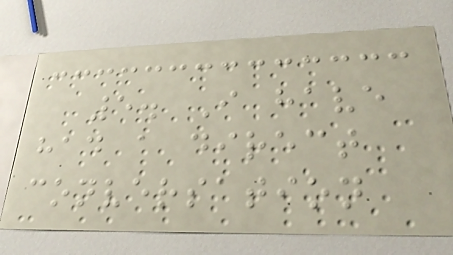5. I have
had a direct
conversation
